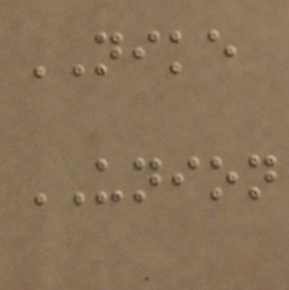NIKE
UNION
